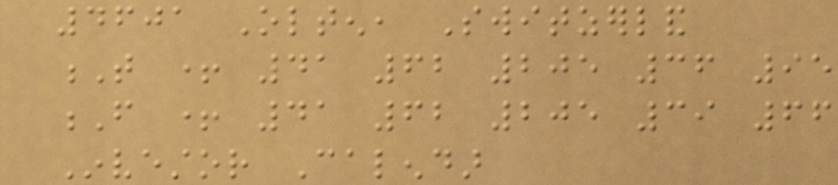4601 Olten, Switzerland
T + 41 62 205 36 95
F + 41 62 205 39 66
Investor Calendar
